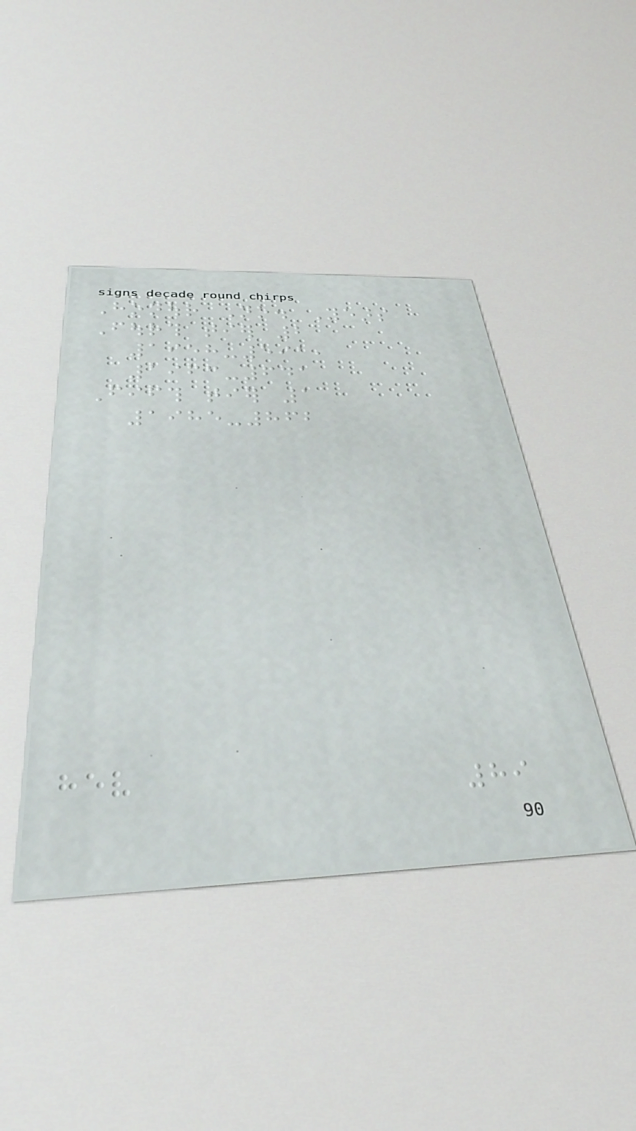Honour No. Years
Fourth tier 2
1958-591,
1963-641
Fifth tier 1
1985-862
89
